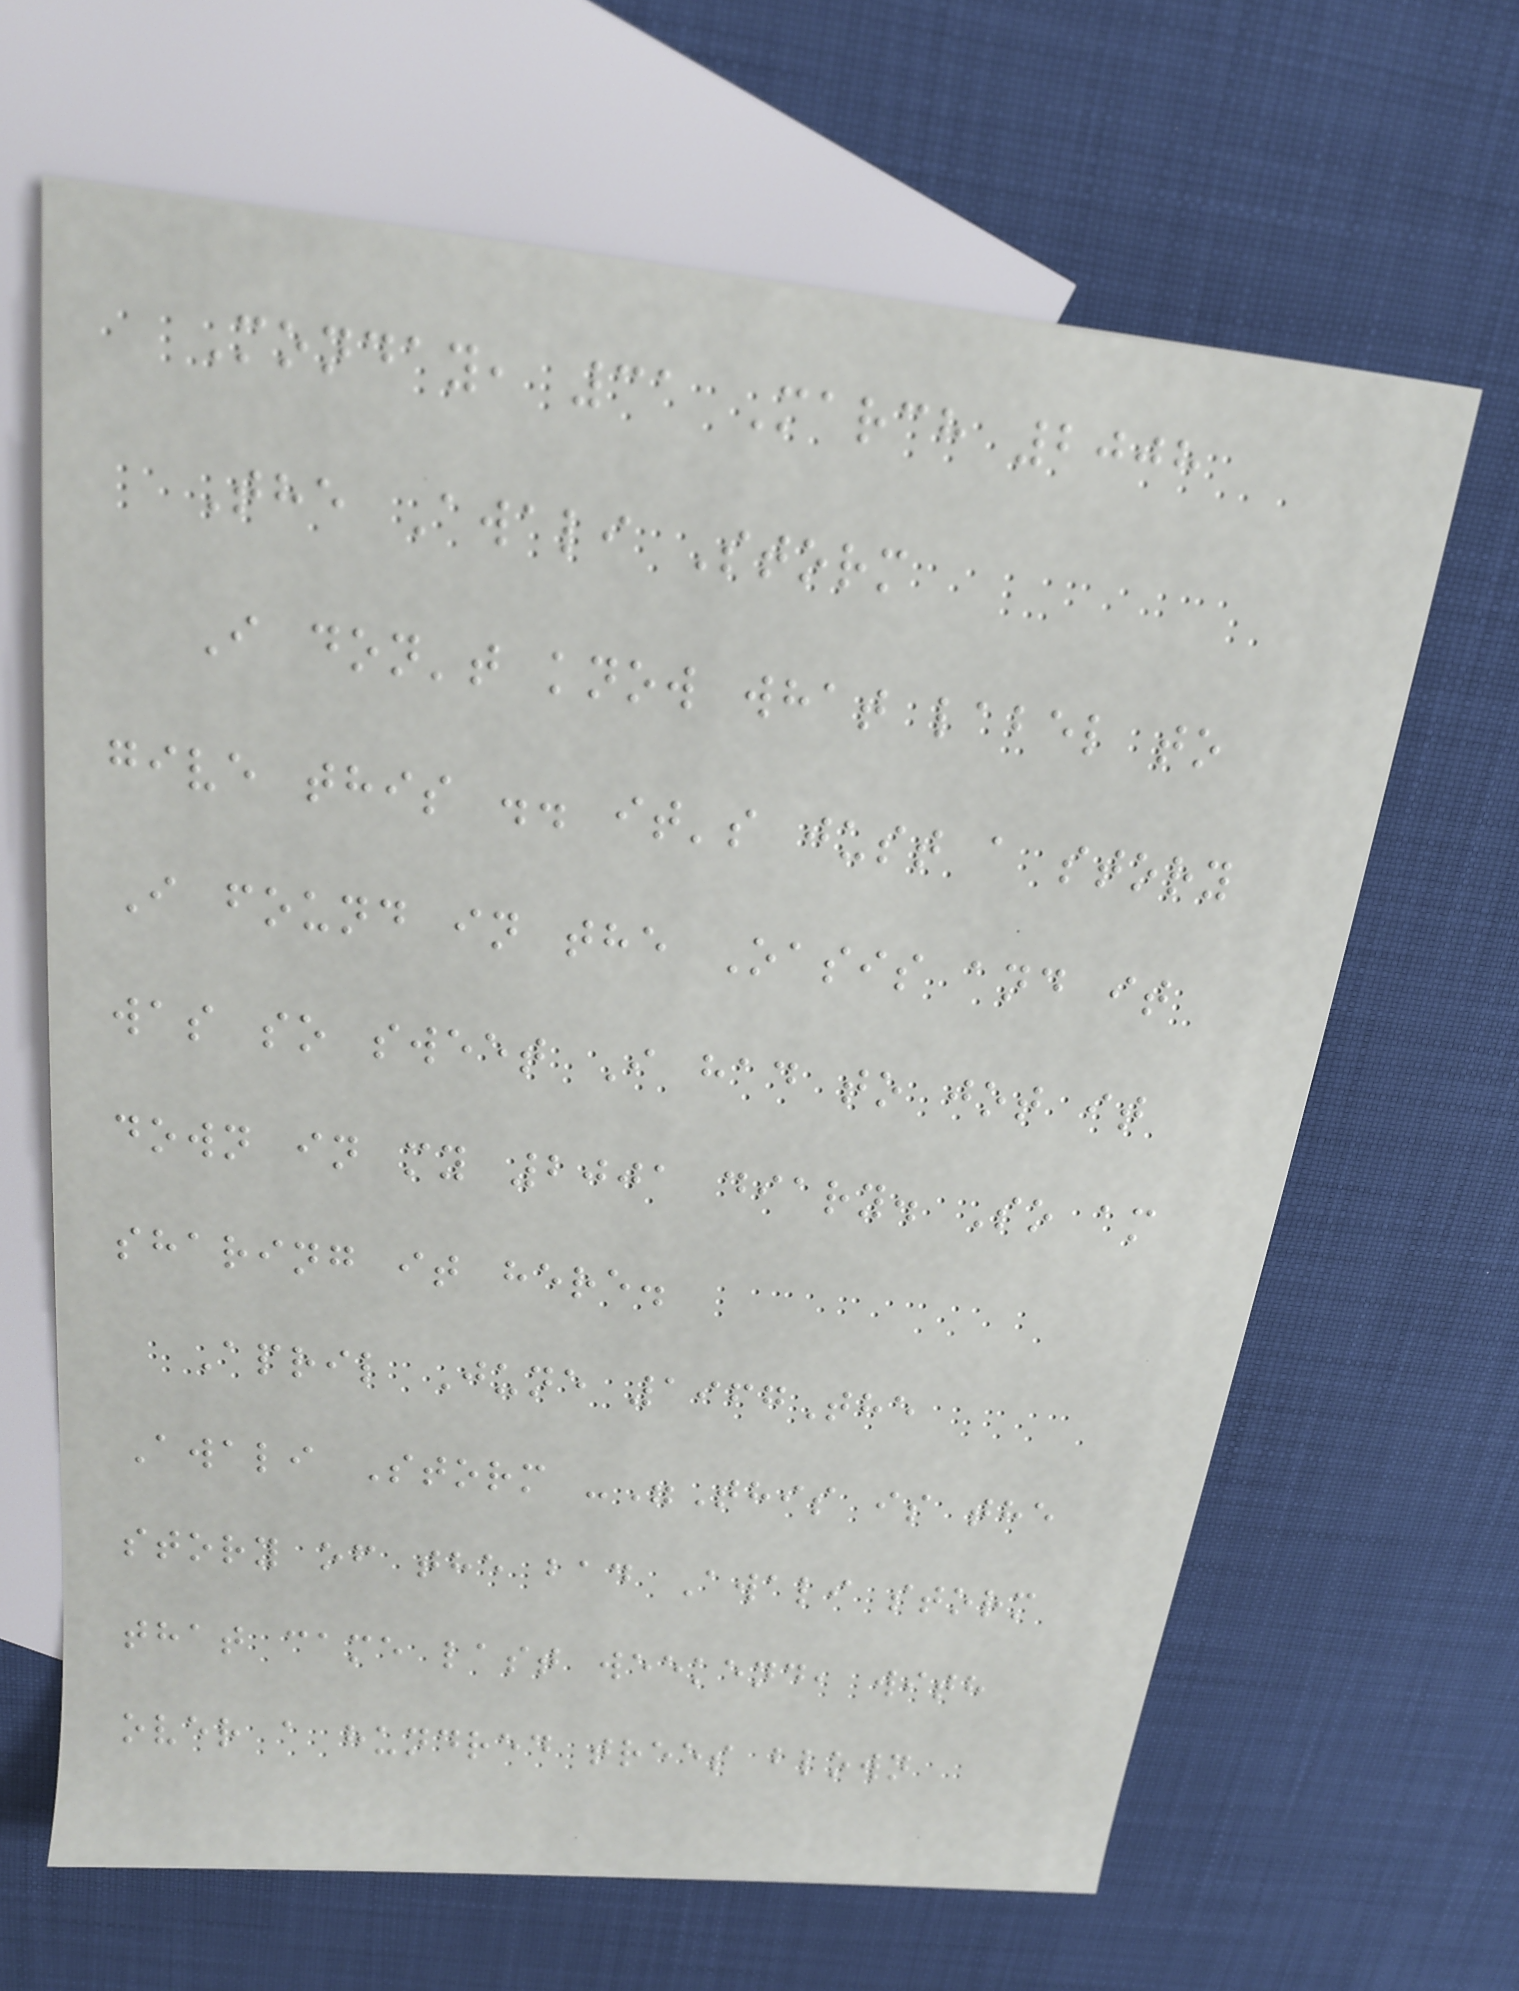Monday, 31 March 2008
The Awali Storm
I don't know what label to
give this .. it's just a story
I found in the Oasis and it
was so sweet I had to jot it
down in my 2001 diary. So am
sharing it here.
April June 1967The
Awali Storm -"This is the
story of the bad Awali storm
that came last weekend, with
over a hundred trees blown
